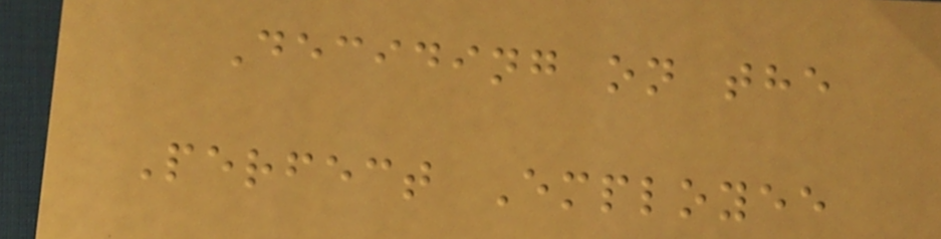Deciding on the
Perfect Employee
